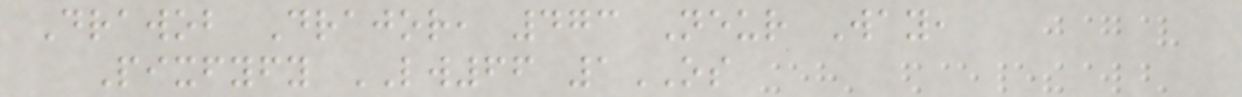Drawob Drajor, 473 Neur Way,
Pixfyfy LW66 1OS
